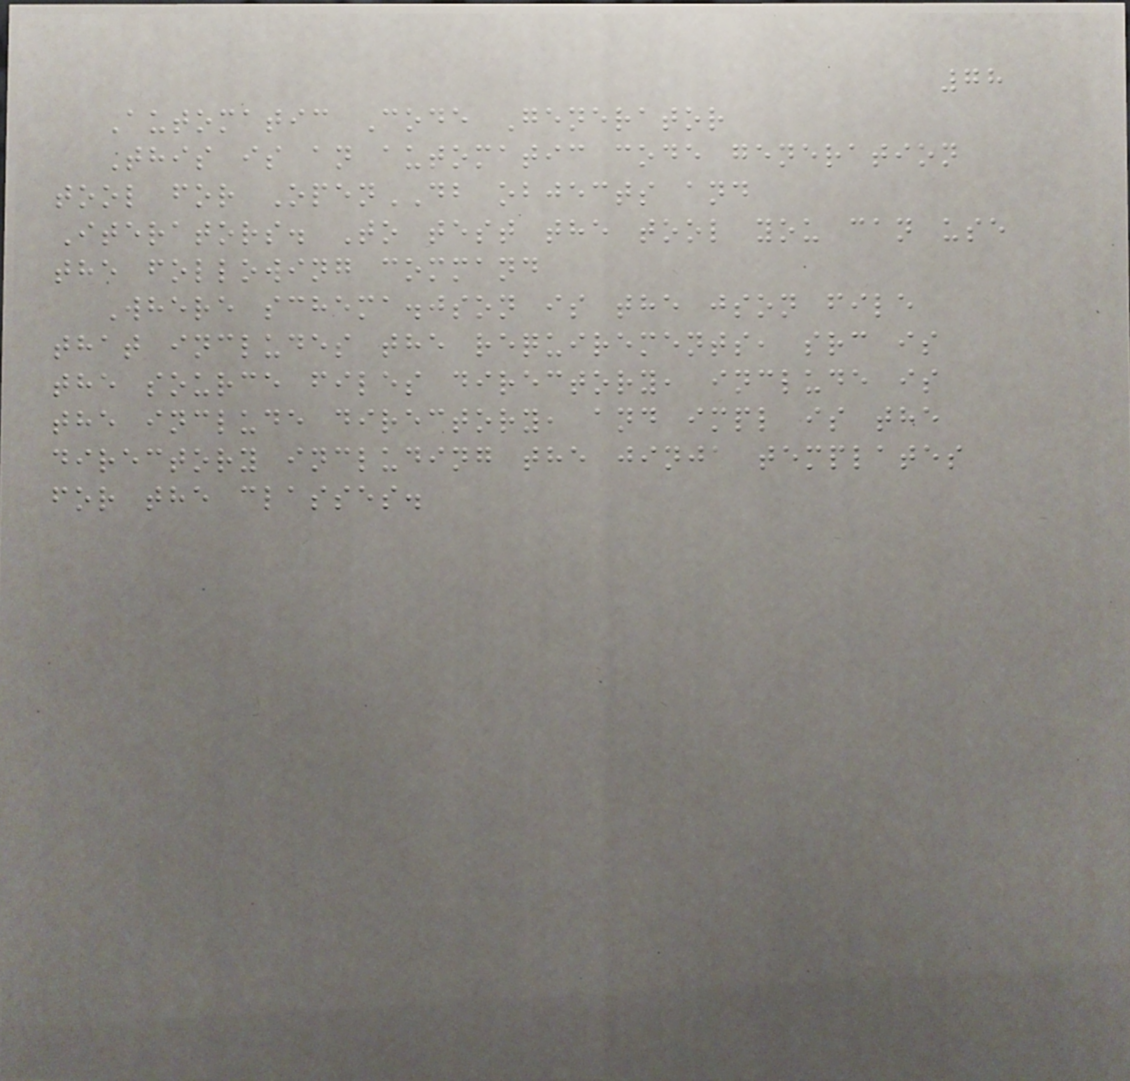78
Automatic Code Generator
This is an automatic code generation
tool for OpenDB objects and
Iterators. To test the tool you can use
the following command
Where schema.json is the json file
that includes the requirements, src is
the source files directory, include is
the include directory, and impl is the
directory including the jinja templates
for the classes.
